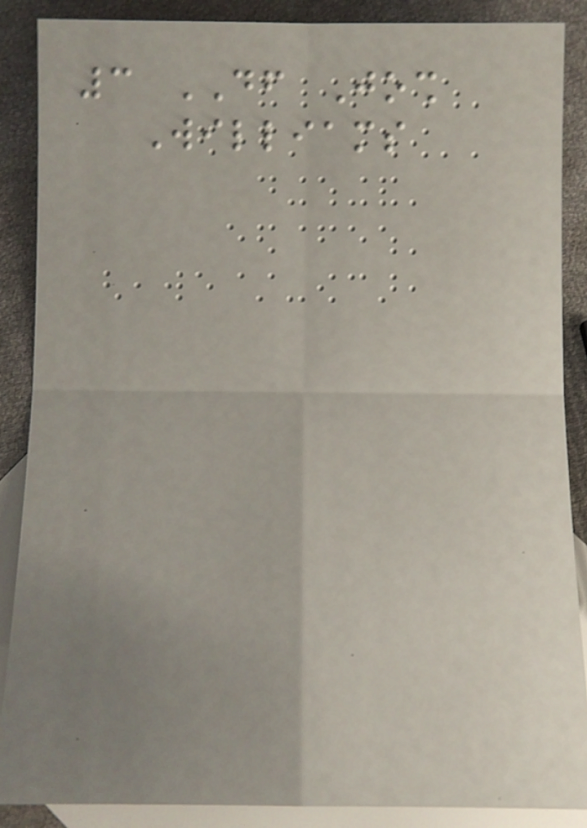3 DF Josh
Williams
